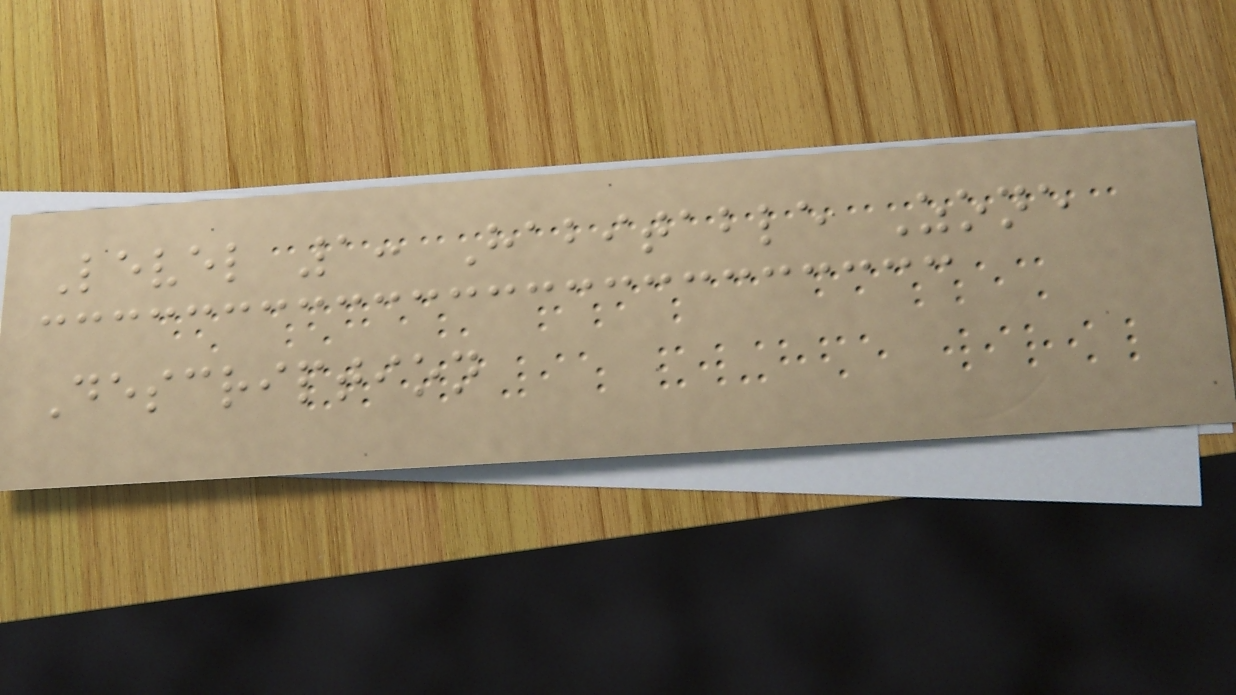Level 1: Habitable Zone
Description
